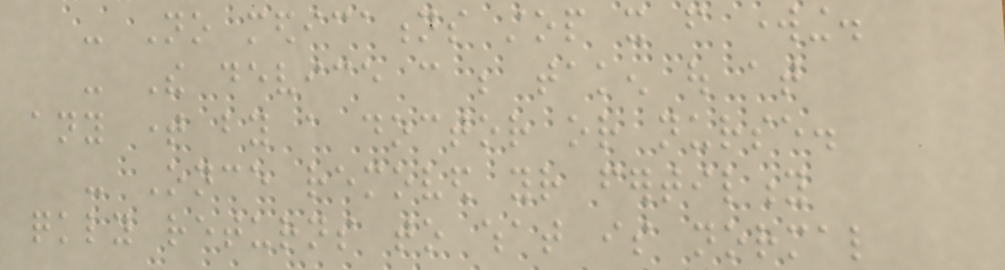- No medications stop it from working.
- The device can be taken out at
any time by a doctor or nurse.
- Once removed your fertility
quickly returns to what is normal
